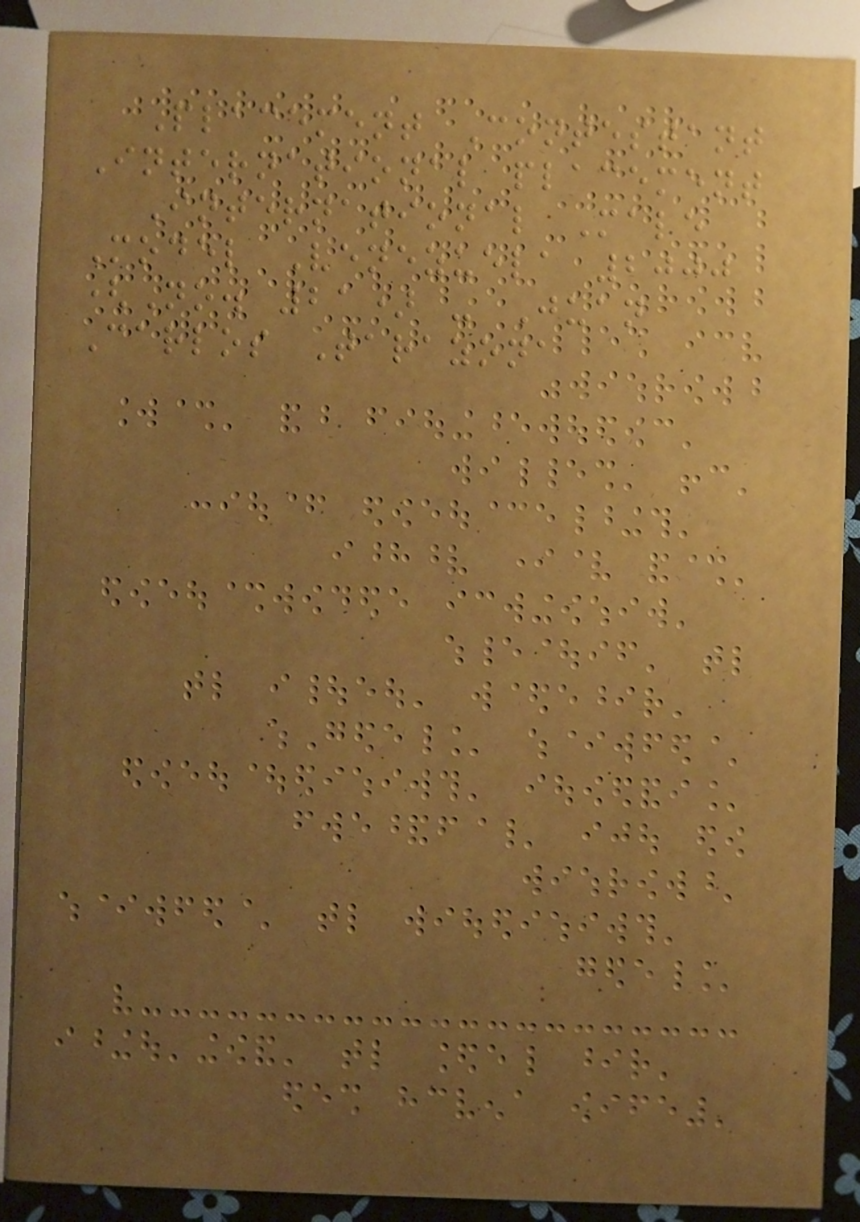Placement Contestant
International placement
International Male
Model Venezuela 2000
(No. 21) - Juan
Carlos Tarazona
